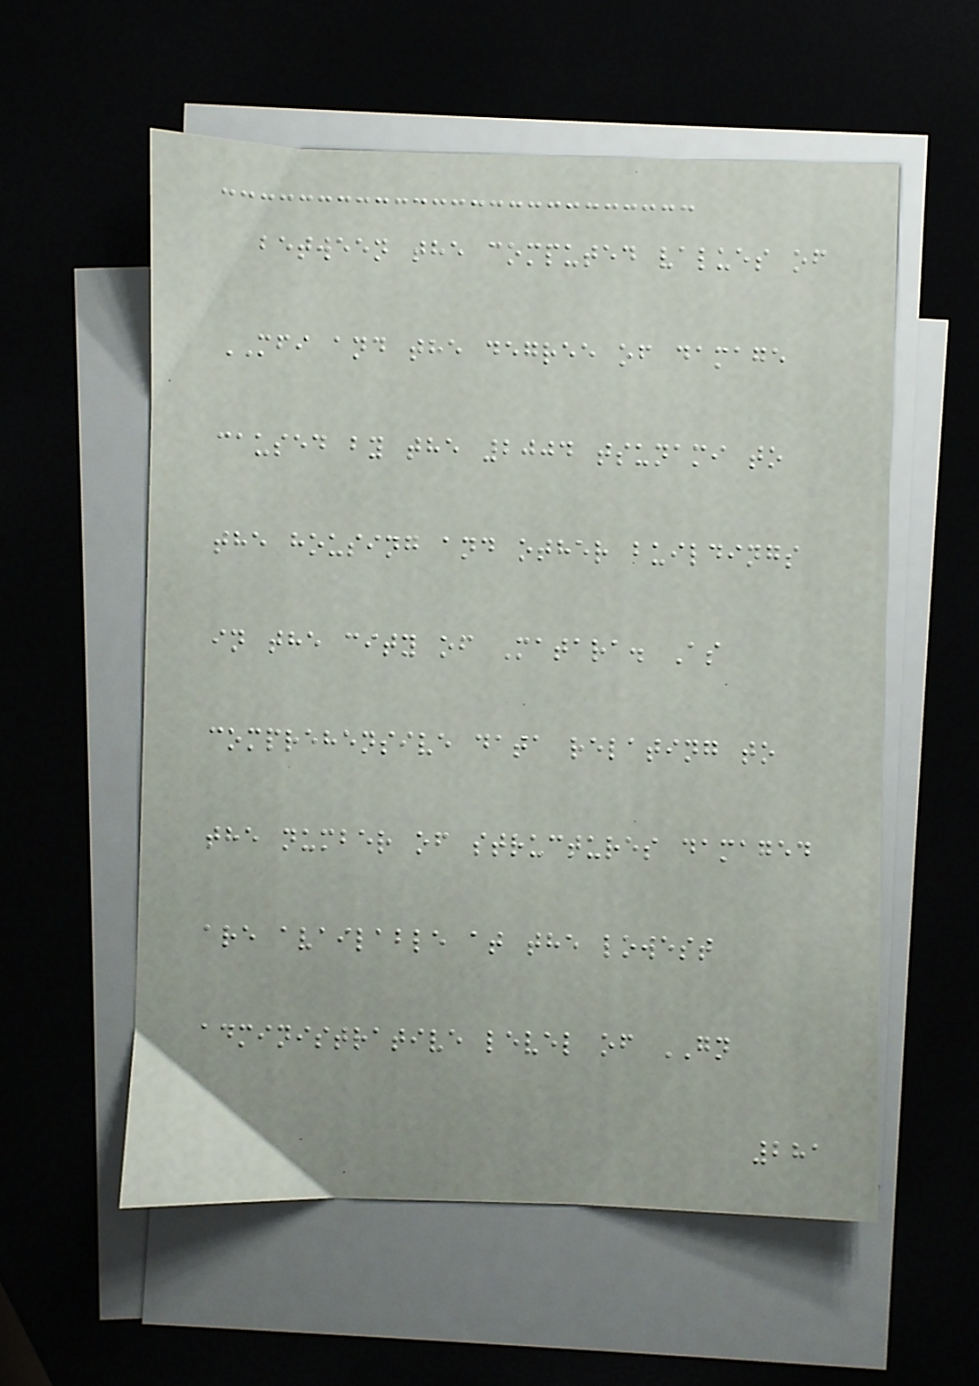between the computed values of
MFI and the degree of damage
caused by the 2004 tsunami to
the housing and other buildings
in the city of Matara. As
comprehensive data relating to
the number of structures damaged
are available at the lowest
administrative level of GN
281
